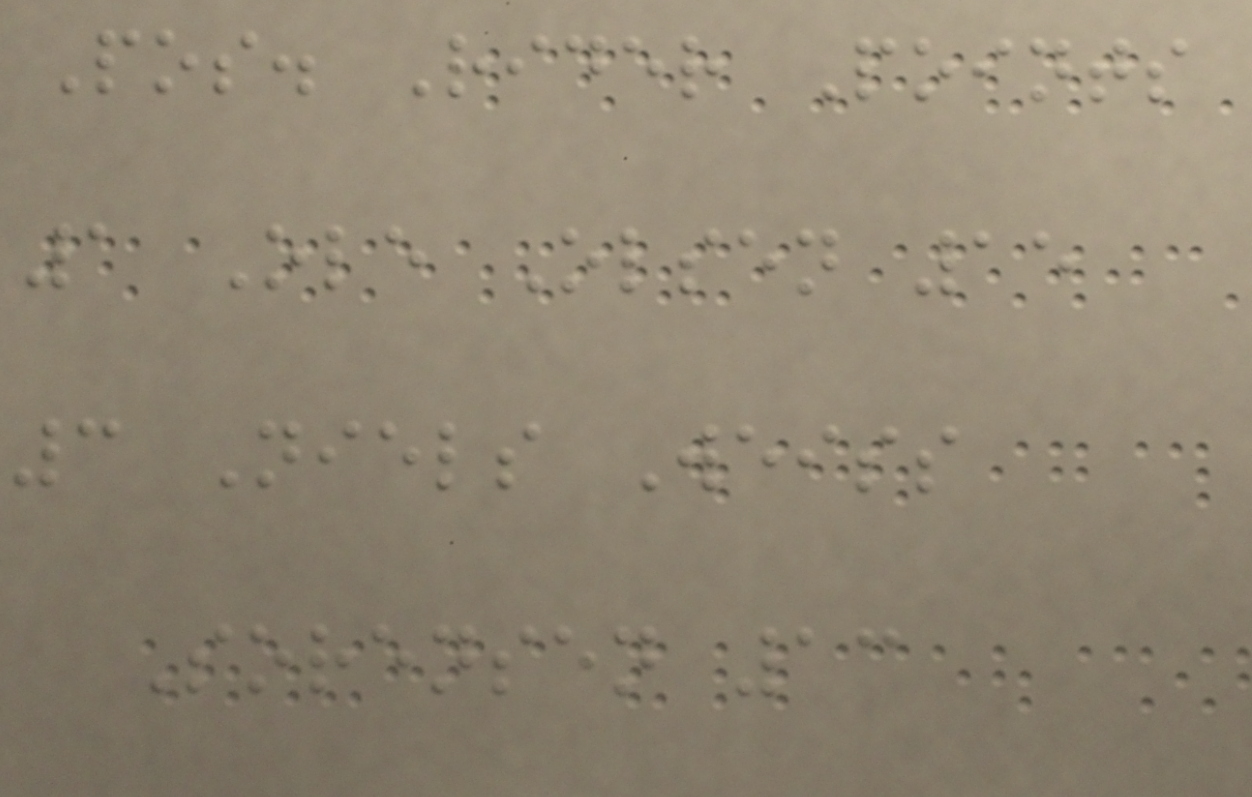Pos. Rider Points
1 Ole Olsen 15
3 Niels Weiss
Sorensen 13
